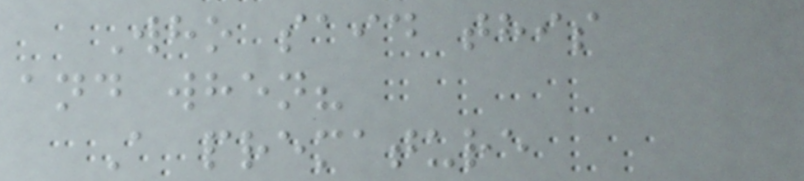Who said this
and when?
A premature
